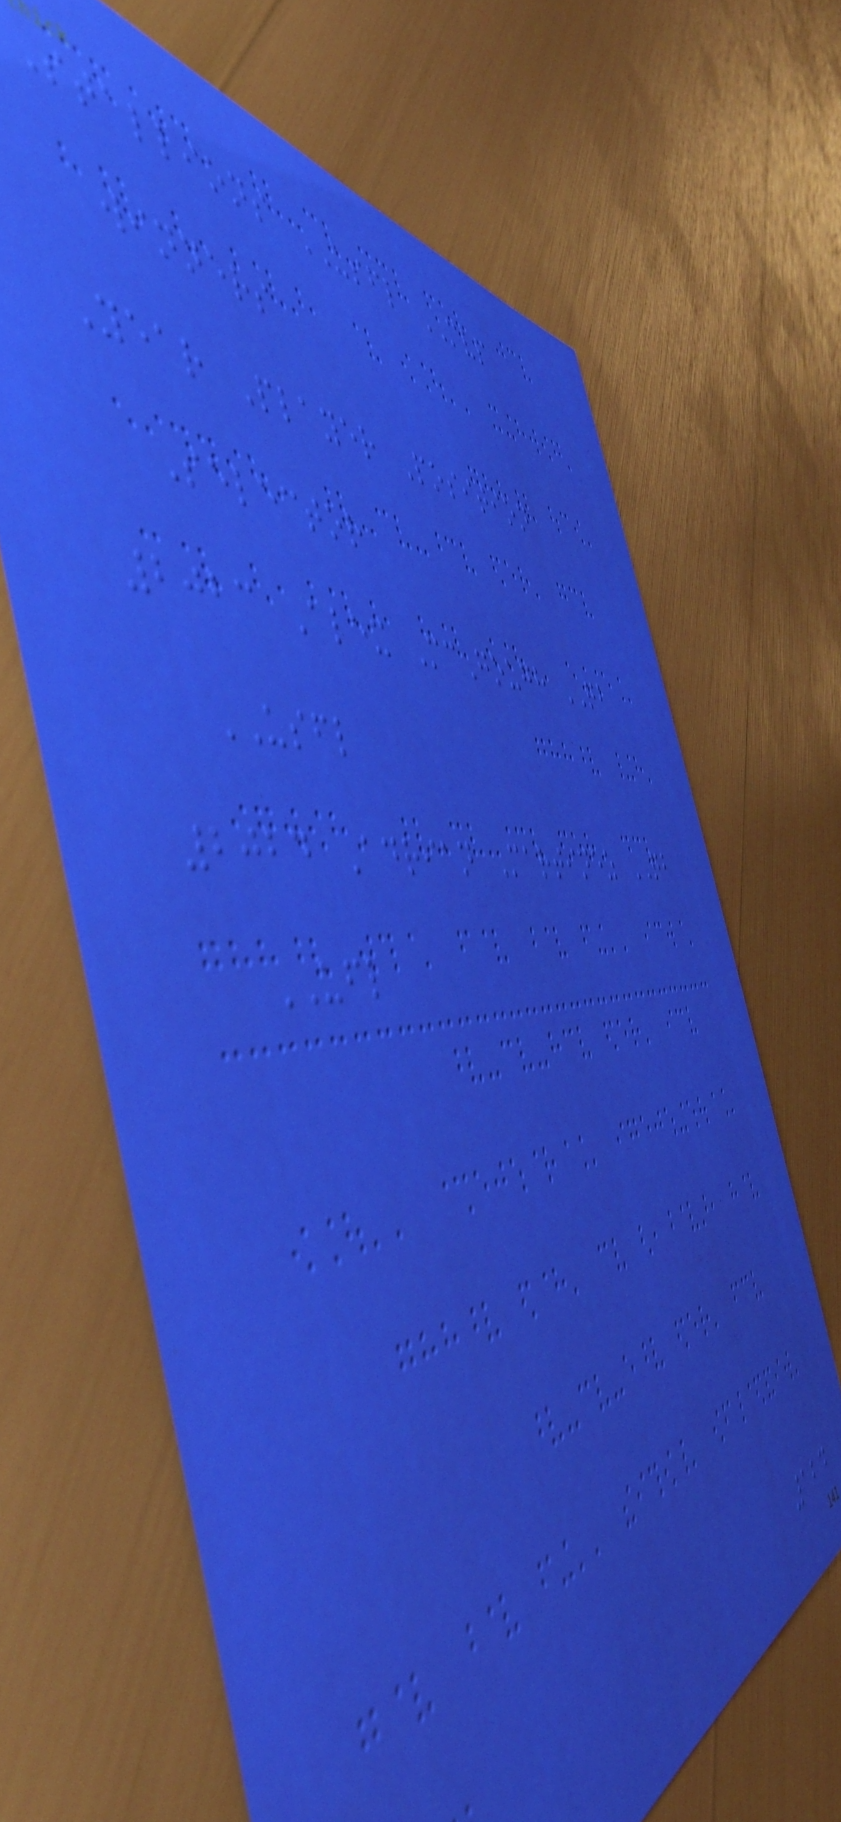Stallions USFL MVP
winners
Year Player Position
Selector
2023 Alex McGough QB
USFL
2024 Adrian Martinez QB
UFL
124
